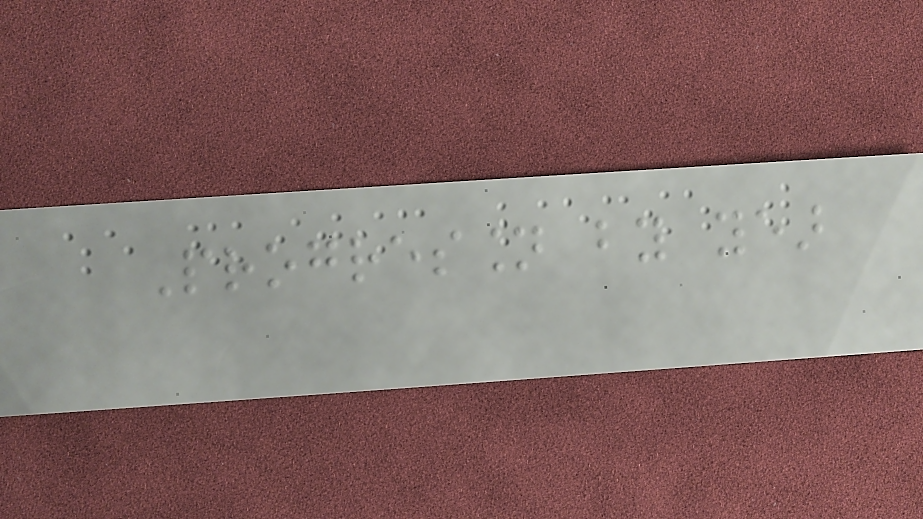Progression by year
